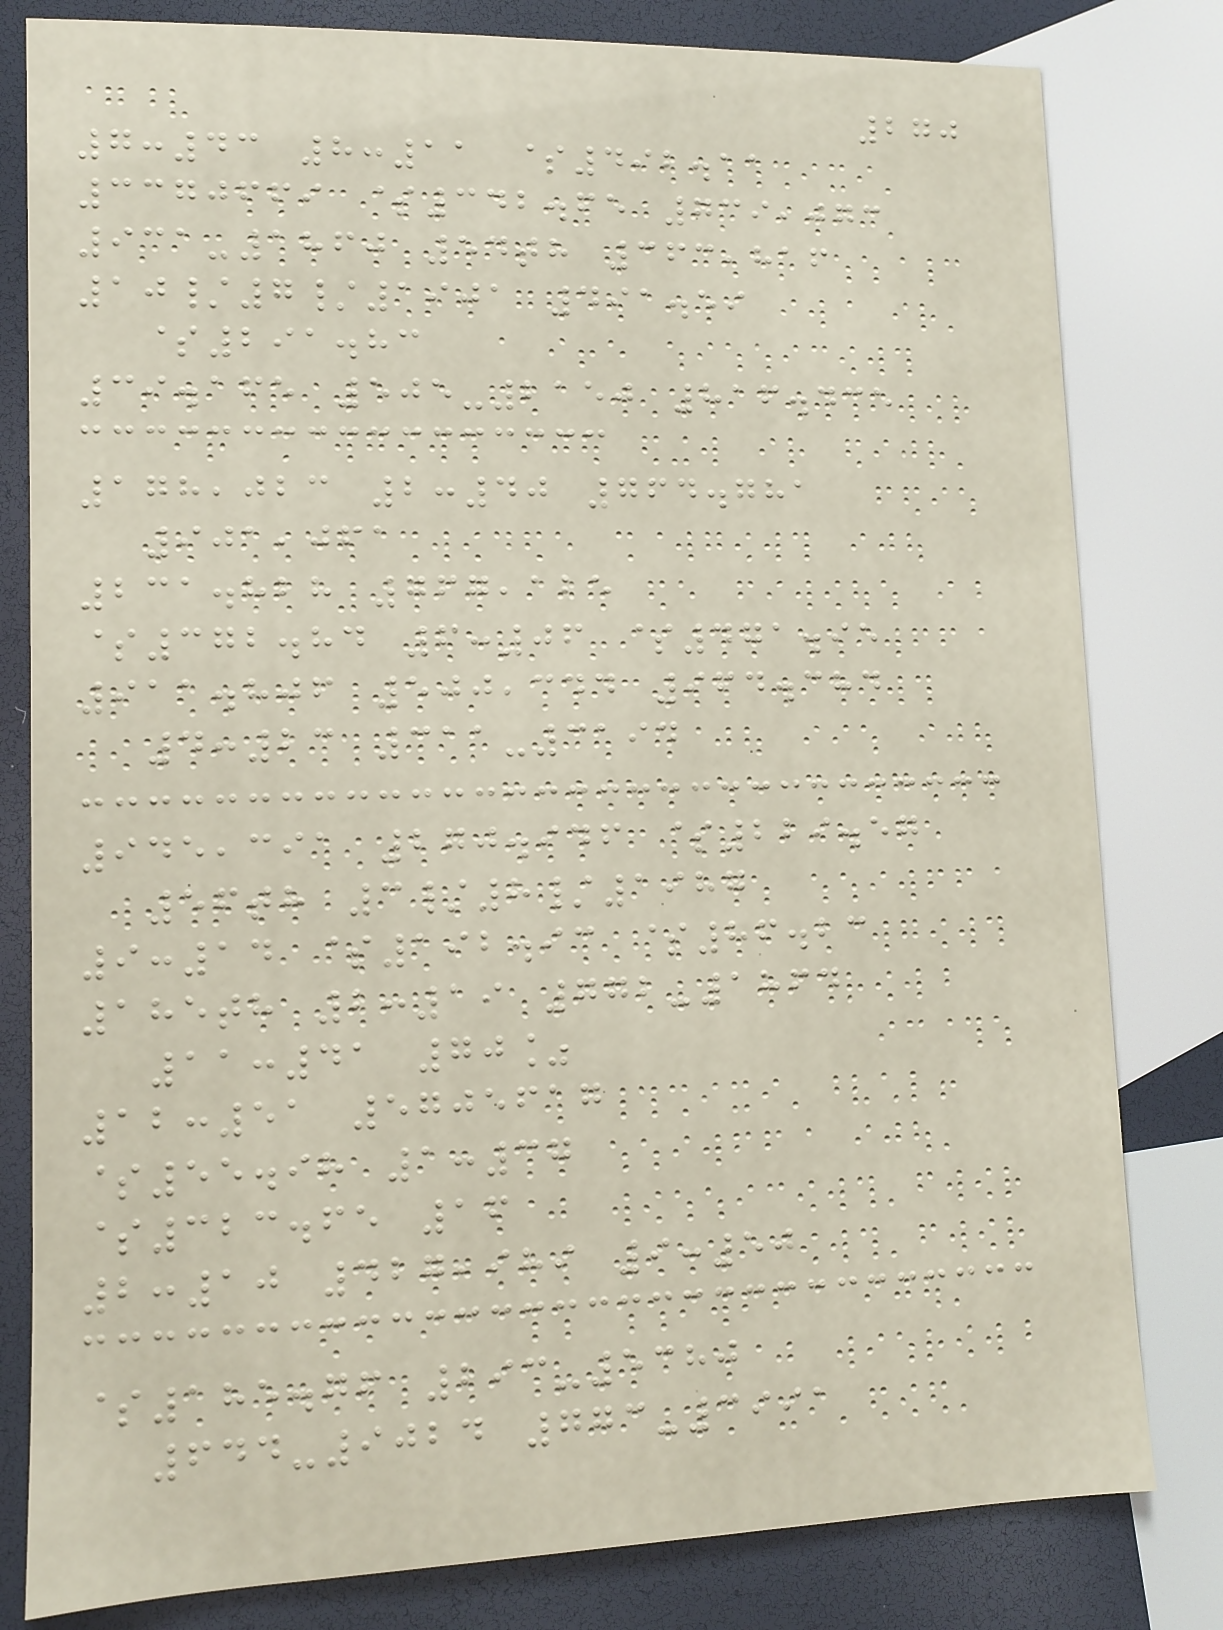270
7:43 8:11 $492.11
3370669 $342.65 739,073
931-1860 54th 363,816
10/7/1901 491.59
$291.83
39.165 505-2150 816.435
178,023 2:40 764.781
901,061
231.828 767,125
$372.84 6:06 $471.95
911.806 500,344 964.384
4:23 311-3194
945,391 270.946 $229.57
56th 3/8/1987
9:14 $192.93 $86.23
185th 2:19 772-1864
11:41 70%
12:51 5705617
$55.98 1:37
$323.65 16
2:10 427,989 9:50
$185.76 293-5380
644-9024 773-3991
